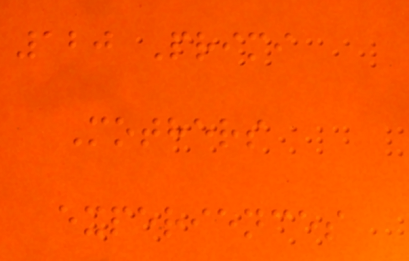120 Primi
Mothers
experiences
